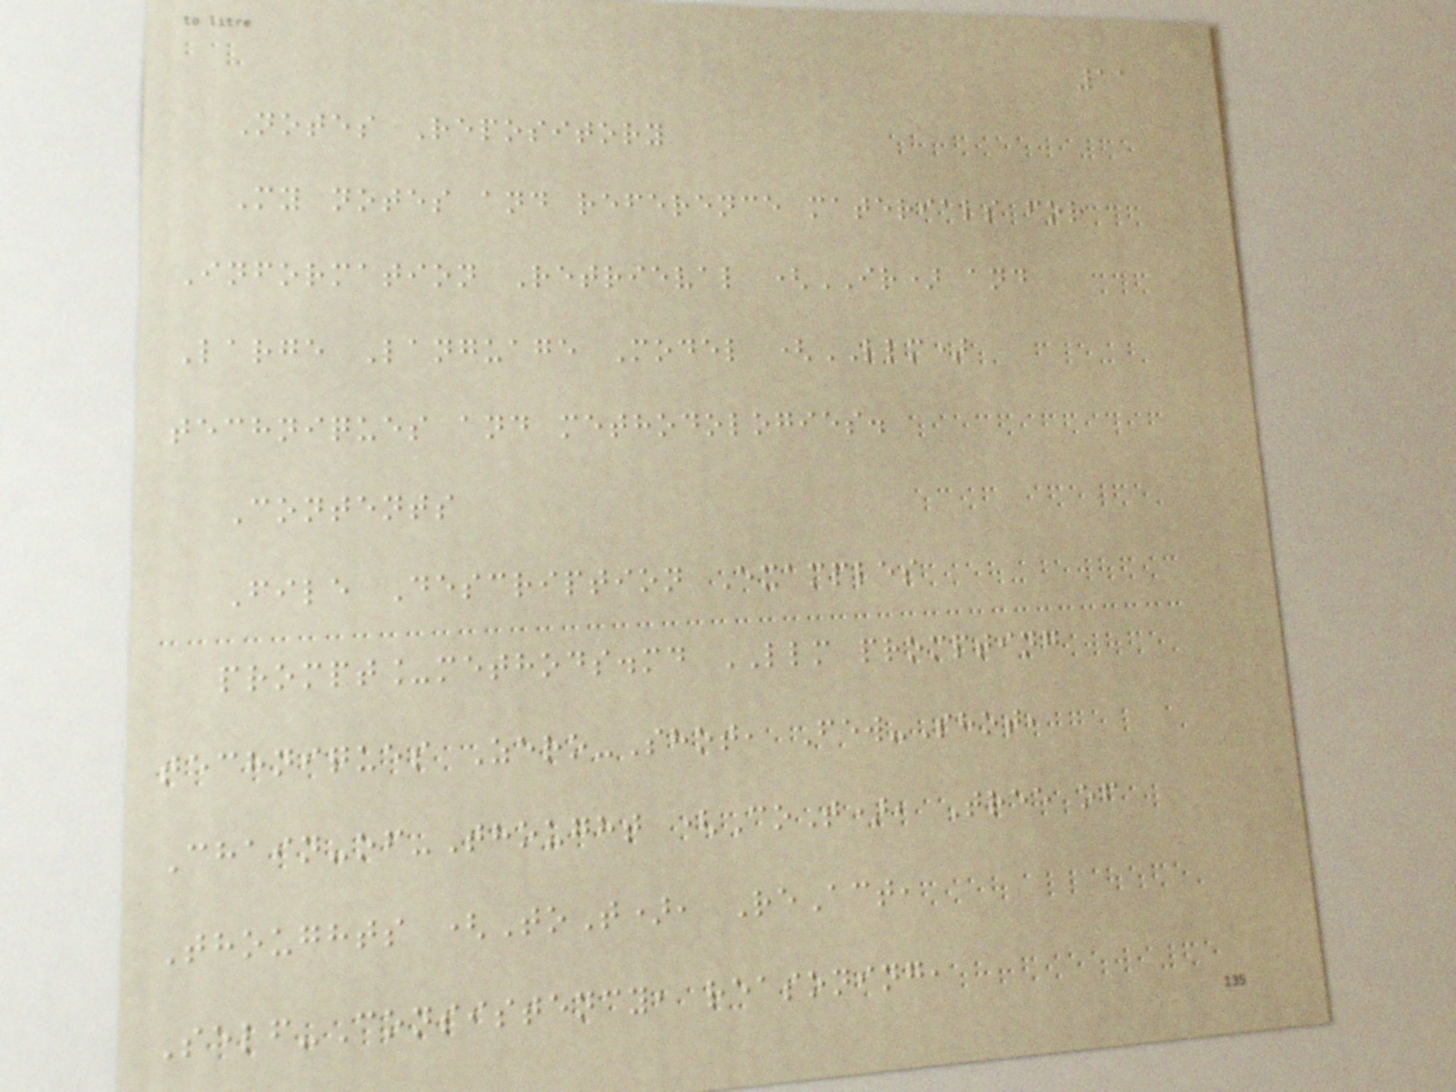11
Notes Repository
My notes and reference materials for
Information Retrieval (IR) and
Large Language Model (LLM)
techniques and methodologies.
Contents
File Description Examples
prompt_methods.md LLM prompting
techniques Zero-Shot, Few-Shot,
Chain-of-Thought (CoT), Tree of
Thoughts (ToT), ReAct,
Self-Consistency, reasoning,
